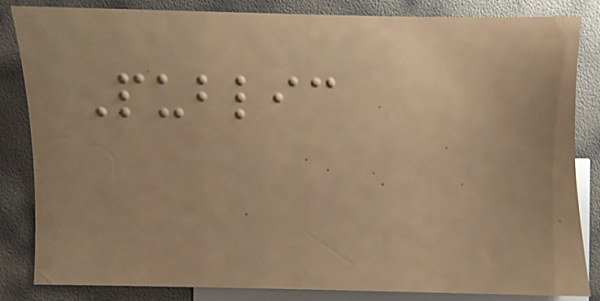Public
